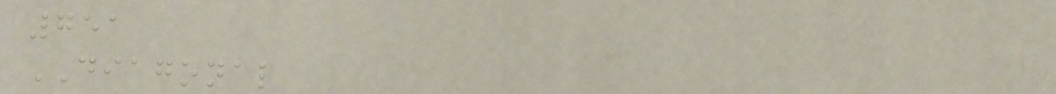751
DIAGONAL
